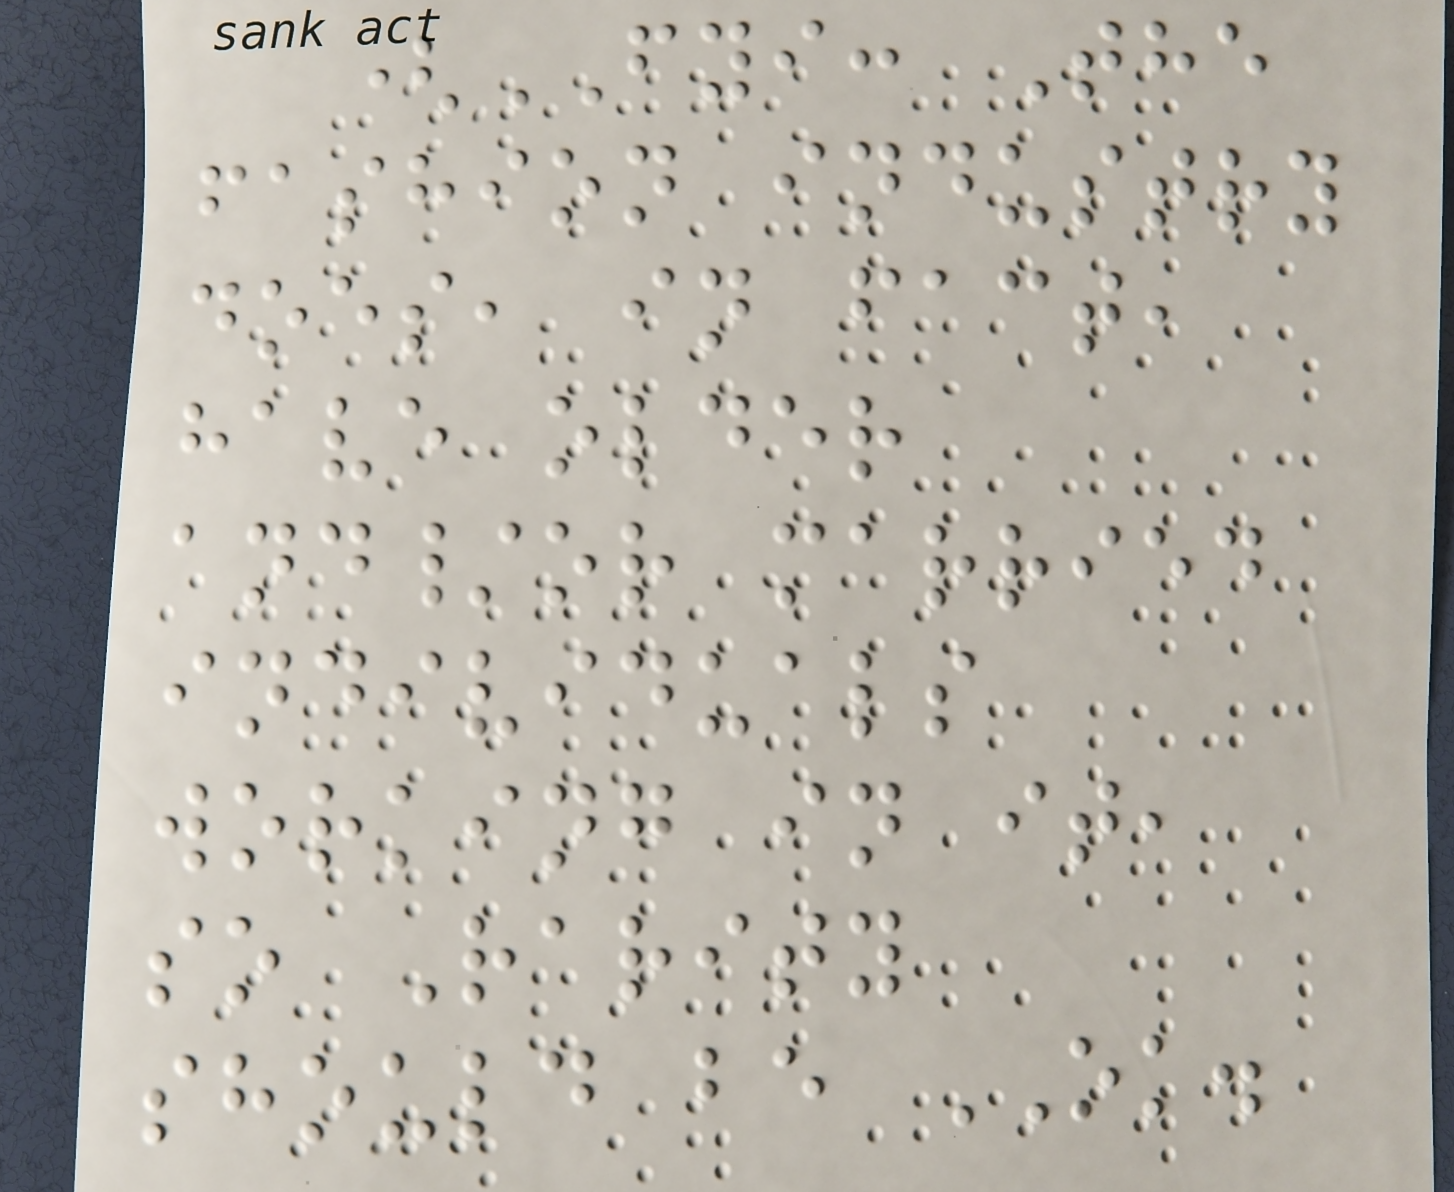(FYI: The
fashion industry
does, in fact,
have older
and/or married
individuals
working in it,
so Rarity
should be OK.
